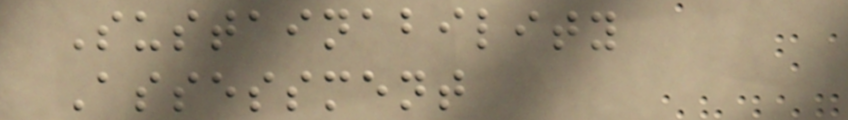Sustainability
Assessment
